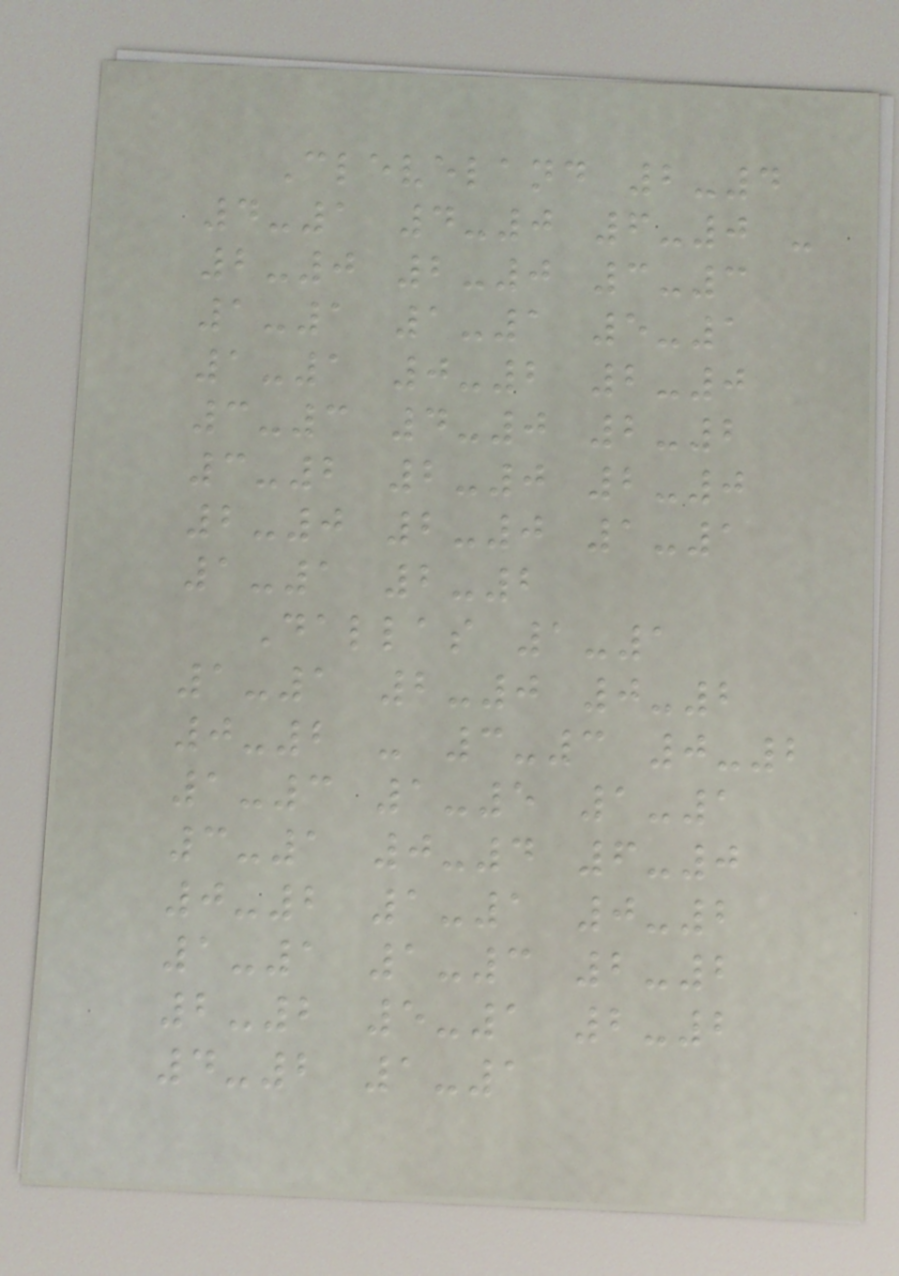Cleveland 2-4
4-1 4-0 6-0 -
2-0 2-0 3-3
1-1 1-1 5-1
1-1 0-2 2-0
3-3 4-0 2-2
3-2 2-0 2-0
2-0 2-0 1-1
1-1 2-2
Dallas 1-1
1-1 2-0 0-2
0-2 - 3-3 0-2
1-3 1-5 1-1
3-1 0-4 6-0
0-2 1-1 0-2
1-1 1-3 2-2
2-2 5-1 2-2
4-2 1-1
